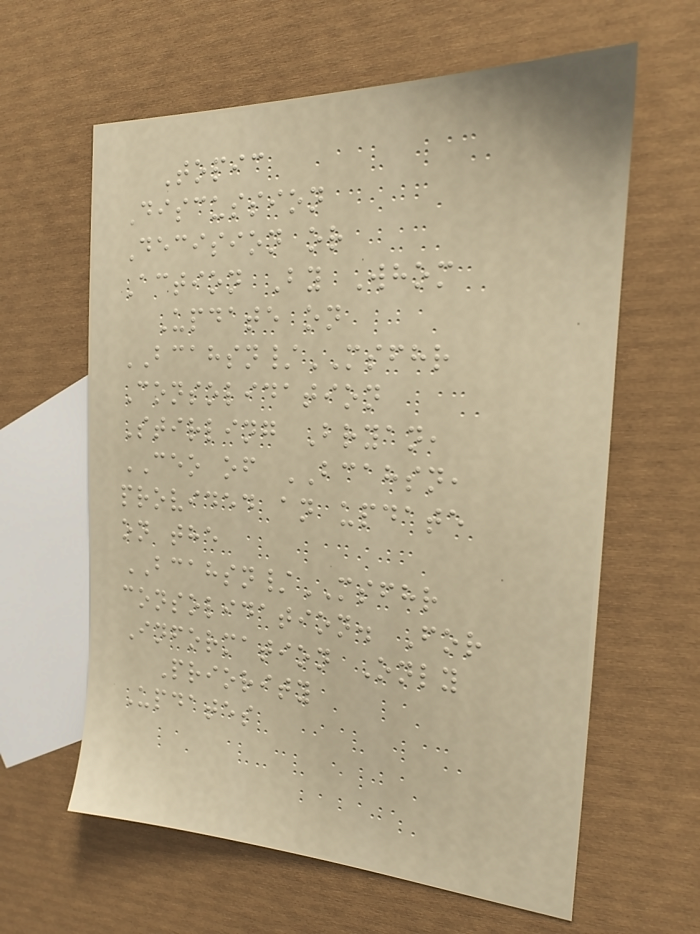Topic
Discussion
Decision or
Action By Whom
Update on
BCAHSN/MSFHR
Consolidation
Stirling Bryan,
CEO of BCAHSN,
provided an update
on the
BCAHSN/MSFHR
consolidation. For
Information Only
Priority
Updates
